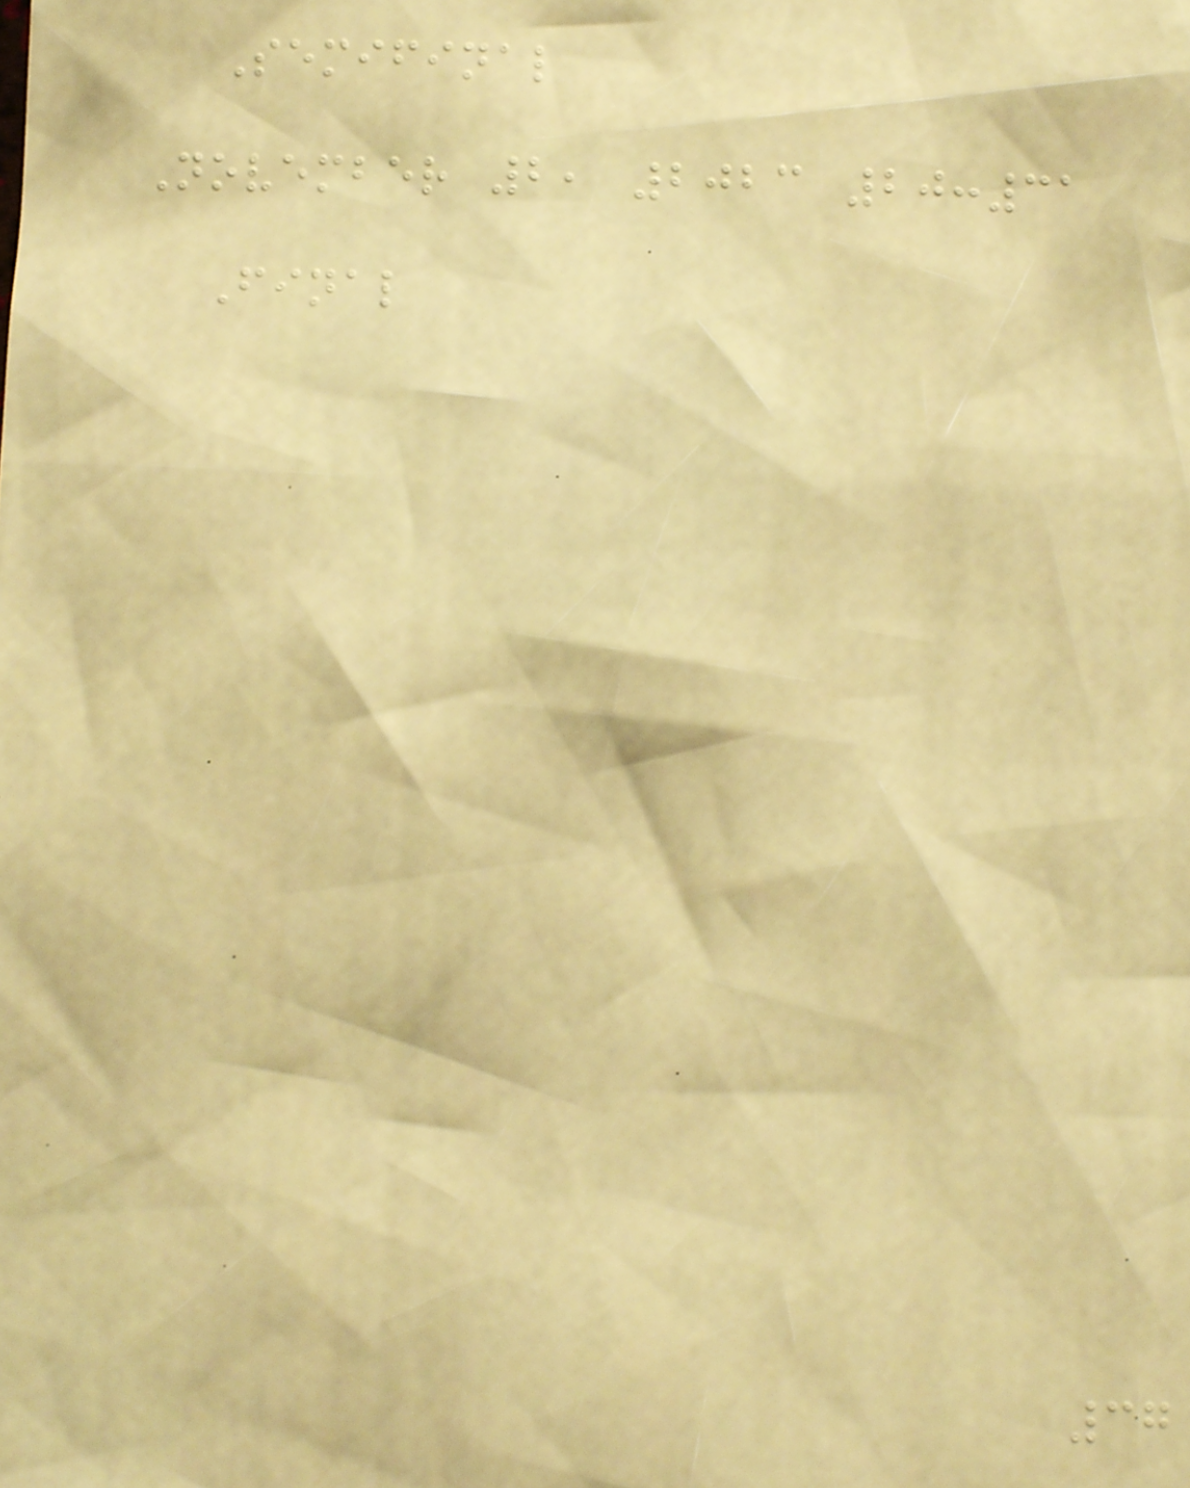Semifinal
November 2, 2023 20:31
Final
37
